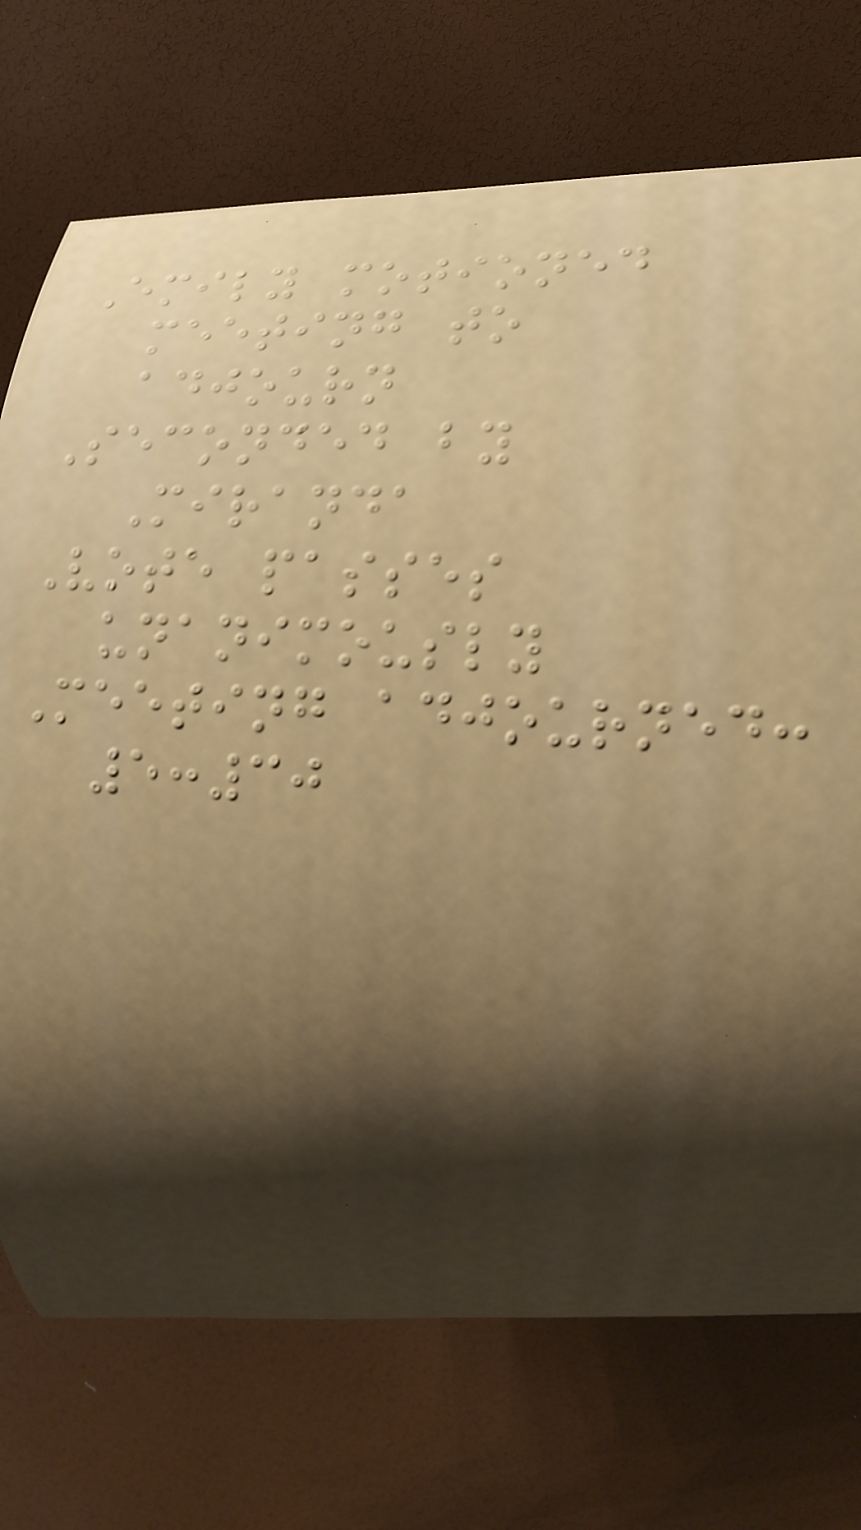Emily motioned
meeting to
adjourn
Seconded by
Miranda
Vote passes
unanimously
Meeting adjourned:
5:30
